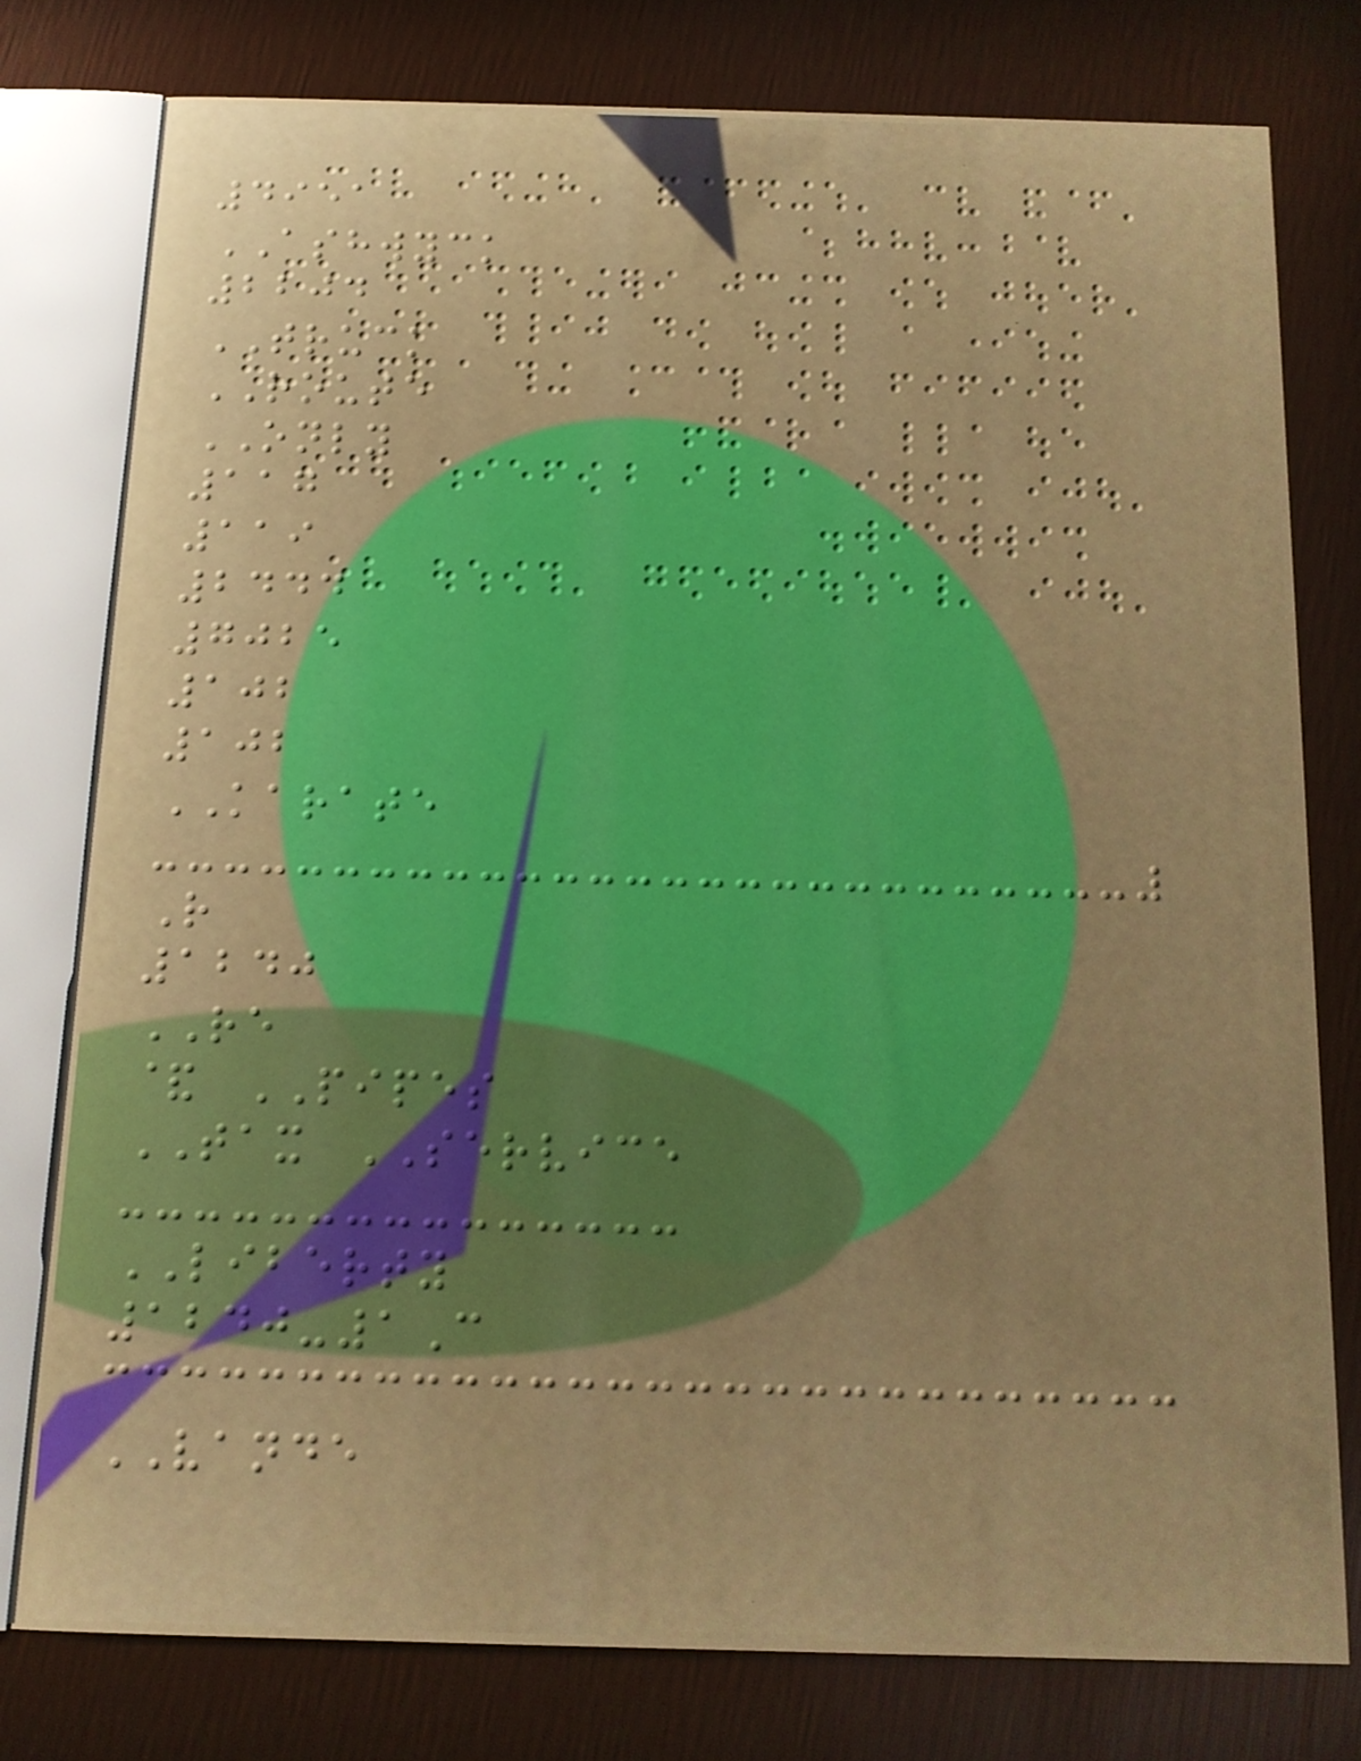4951
ASHWYCK
2204
TRUCK
ROUTE
ONLY
117
119
2444
7025
102
102
KARATE
R
1240
RE
& PIPES
TAX SERVICE
LIBERTY
1240-1C
VANDE
